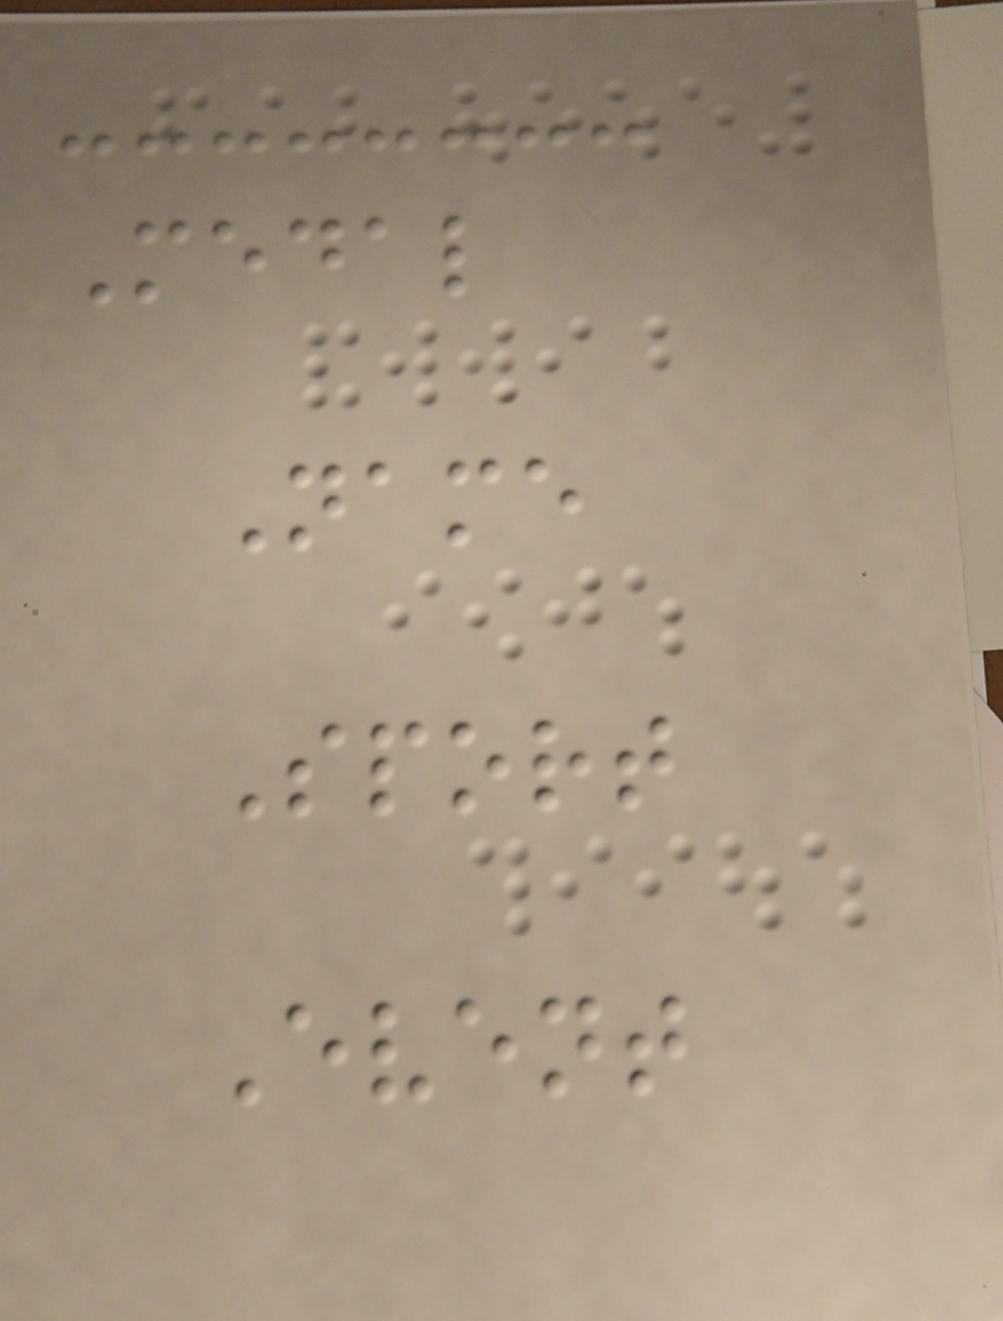Medal
Name
Sport
Event
